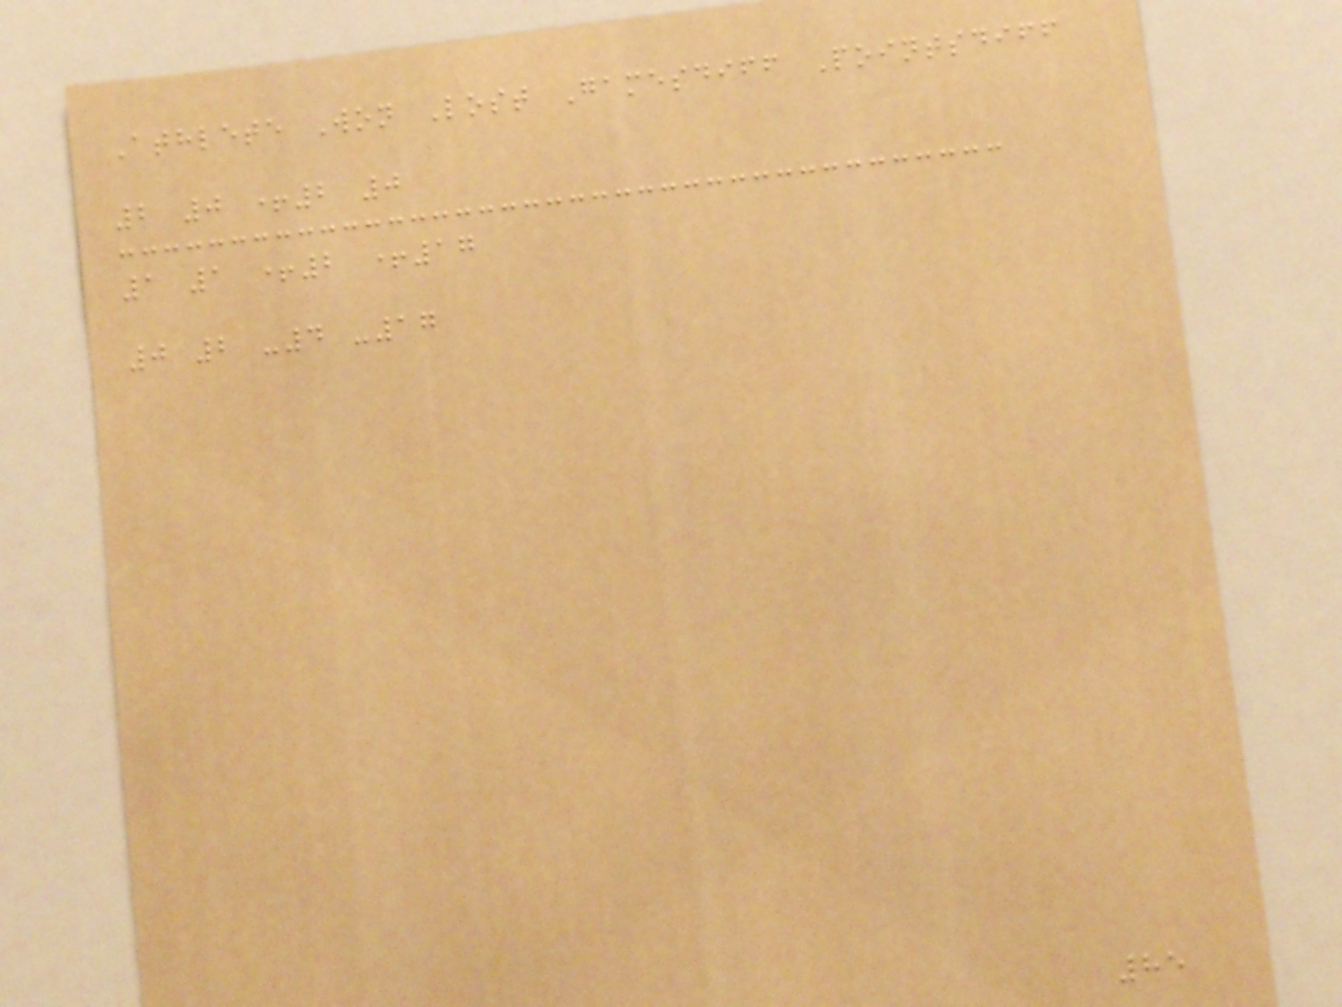Athlete Won Lost Gamesdiff Pointsdiff
2 0 +2 0
1 1 +2 +17
0 2 -4 -17
85
